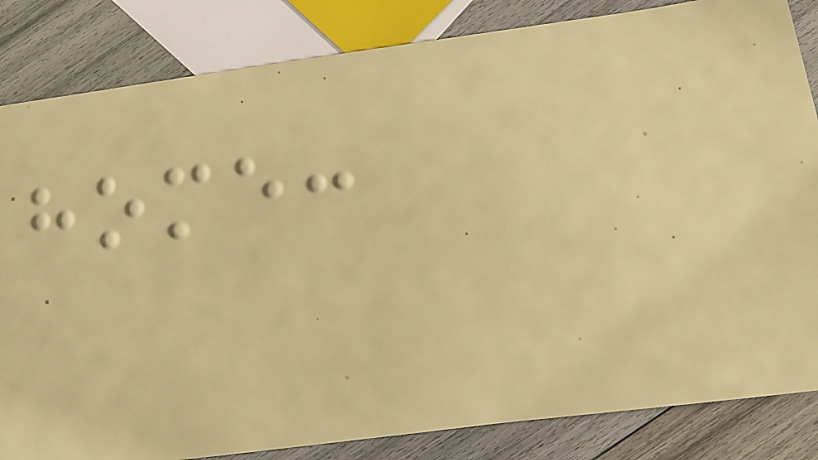home:
